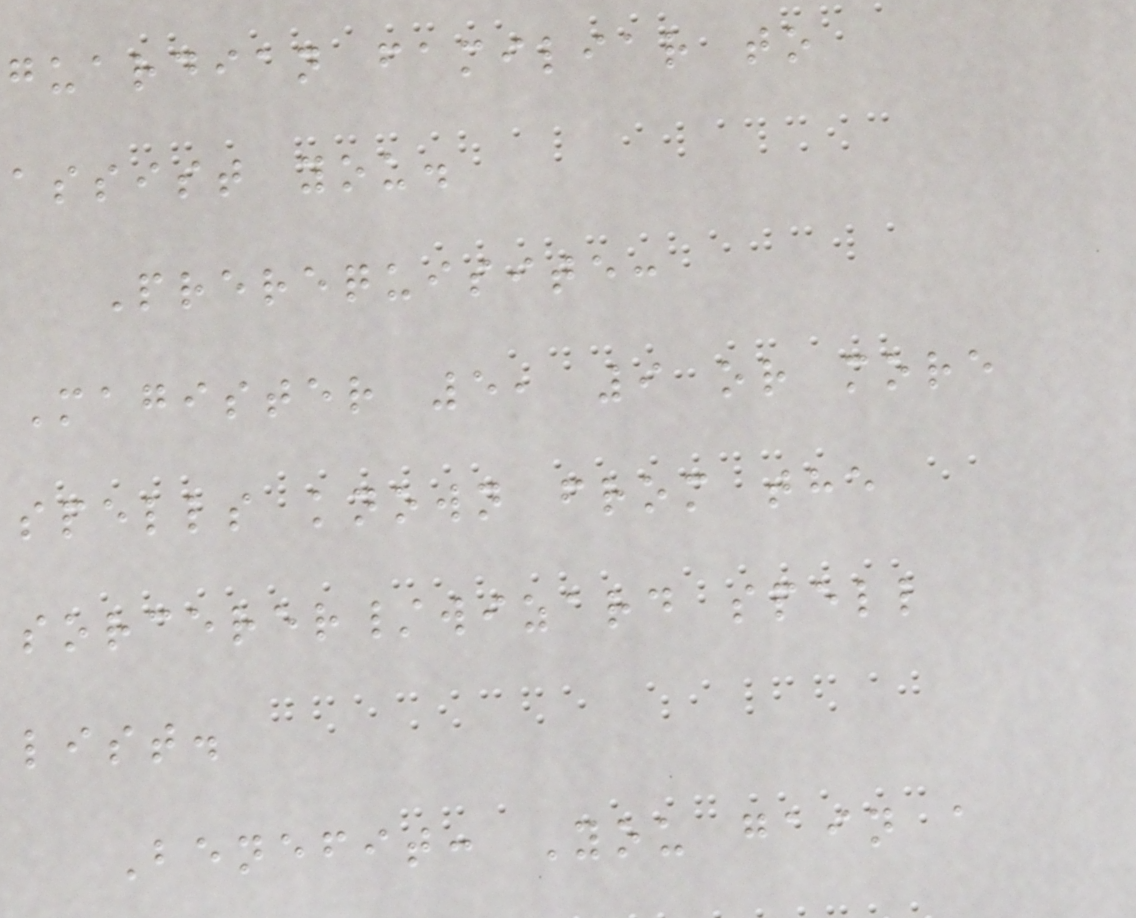guardian familiar to
assist you.
Prerequisite:
Magister 5, 9 or more
spells known from the
sorcerer/wizard spell
list.
Benefit: You gain a
